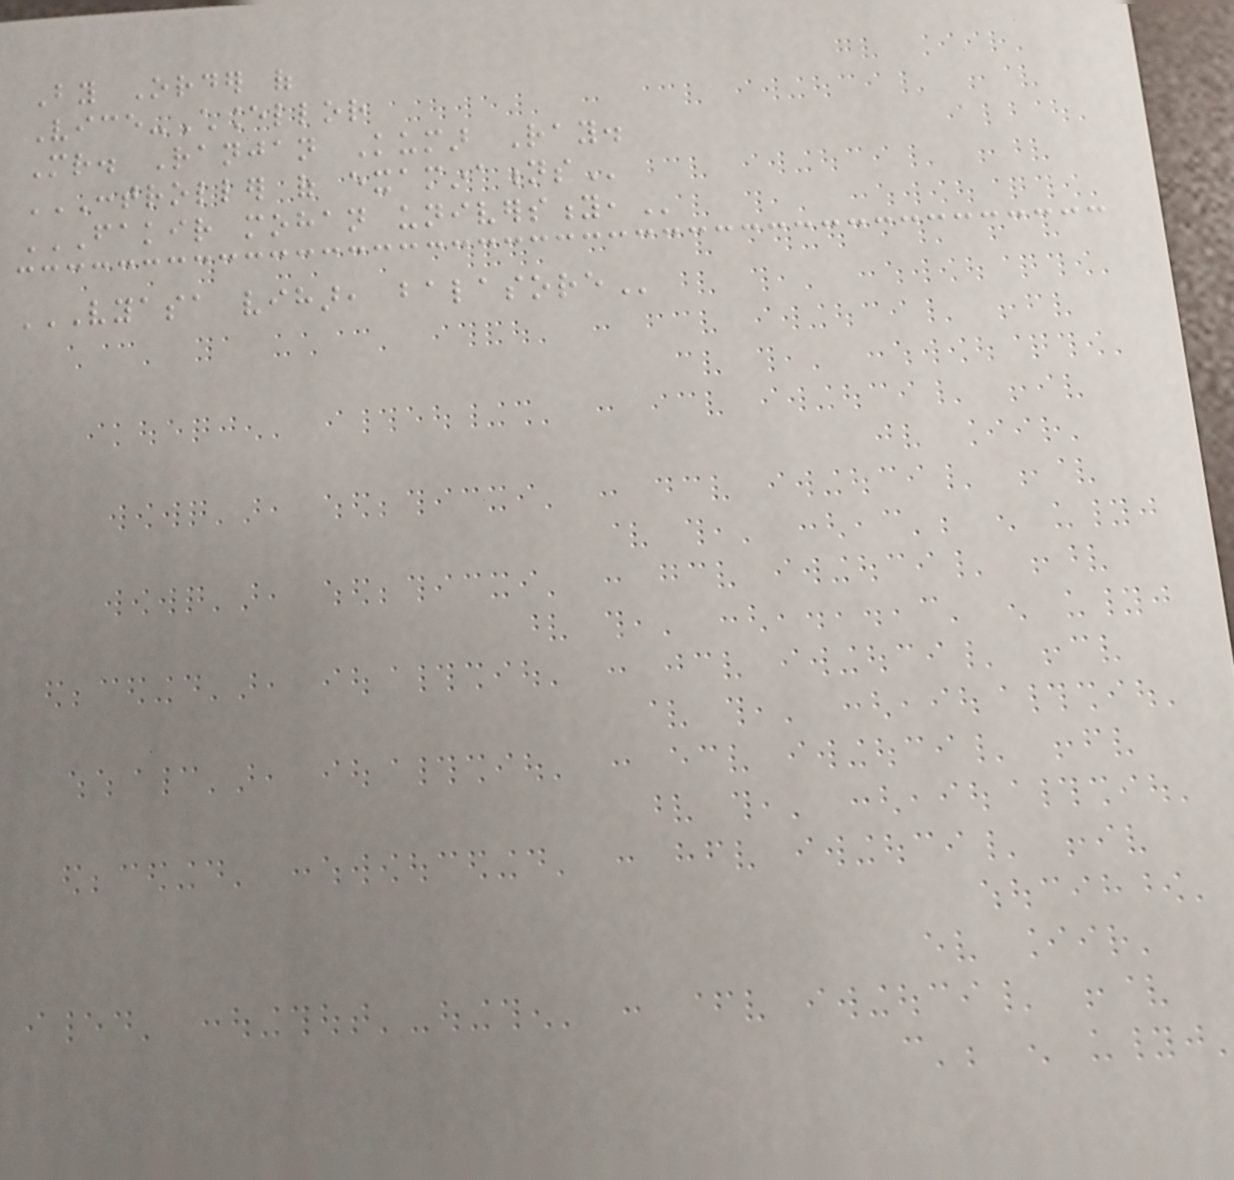By Order of
Vice-Chancellor
Mr. Ranjan Kumar Ray.
CONTROLLER OF EXAMINATIONS
FAKIR MOHAN UNIVERSITY,
VYASA VIHAR, BALASORE
